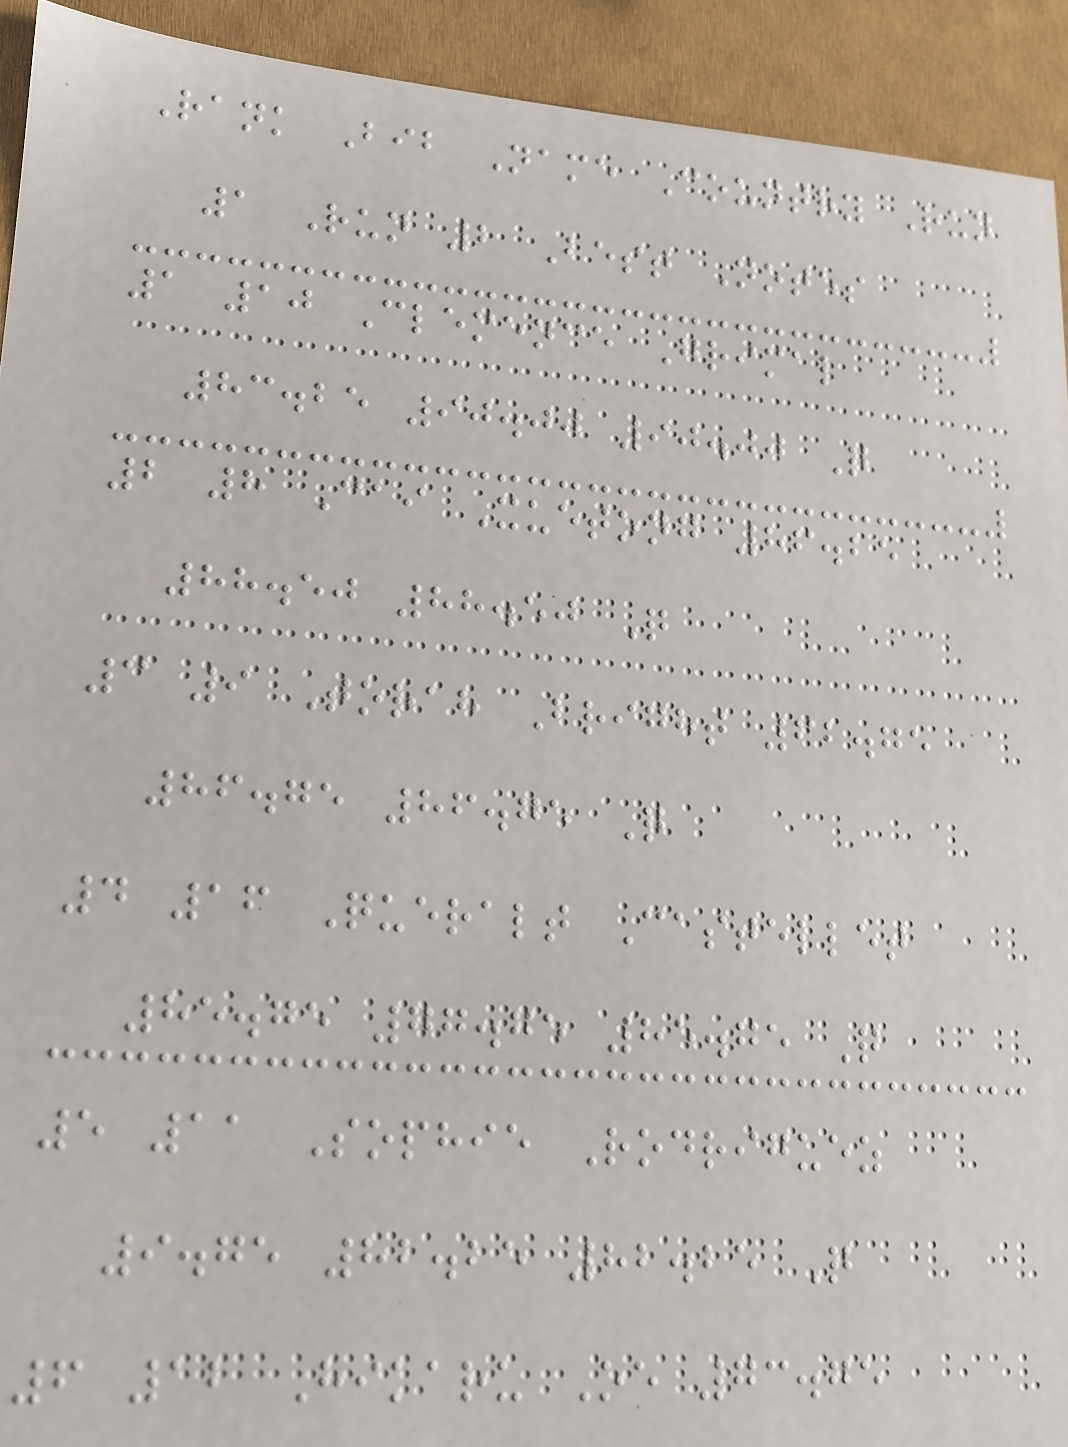Rank Bib Name Country Run
1 Run 2 Best Notes
1 10 Clemence Grimal
83.25 90.00 90.00 Q
2 8 Cai Xuetong 86.25
88.50 88.50 Q
3 9 Torah Bright 62.75
86.75 86.75 Q
4 16 Queralt Castellet
85.75 77.75 85.75 Q
5 11 Sophie Rodriguez
9.75 82.25 82.25 Q
6 12 Hikaru Oe 73.75
